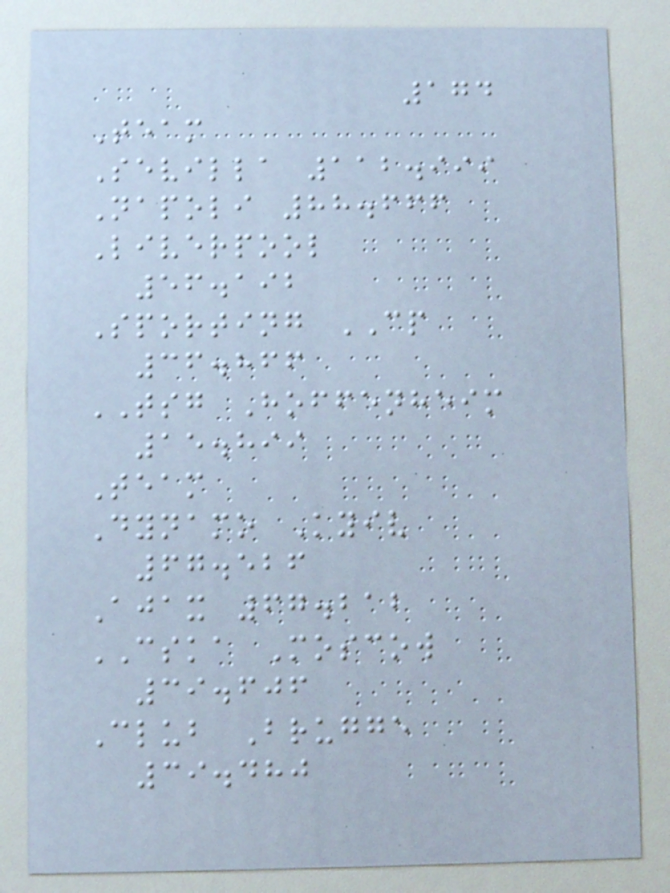174
Team
Sevilla 112.999
Napoli 88.666
Liverpool
56.192
Sporting CP
36.866
TSG Hoffenheim
15.899
Team
Dynamo Kyiv
67.526
Ajax 67.212
CSKA Moscow
39.606
Club Brugge
39.480
